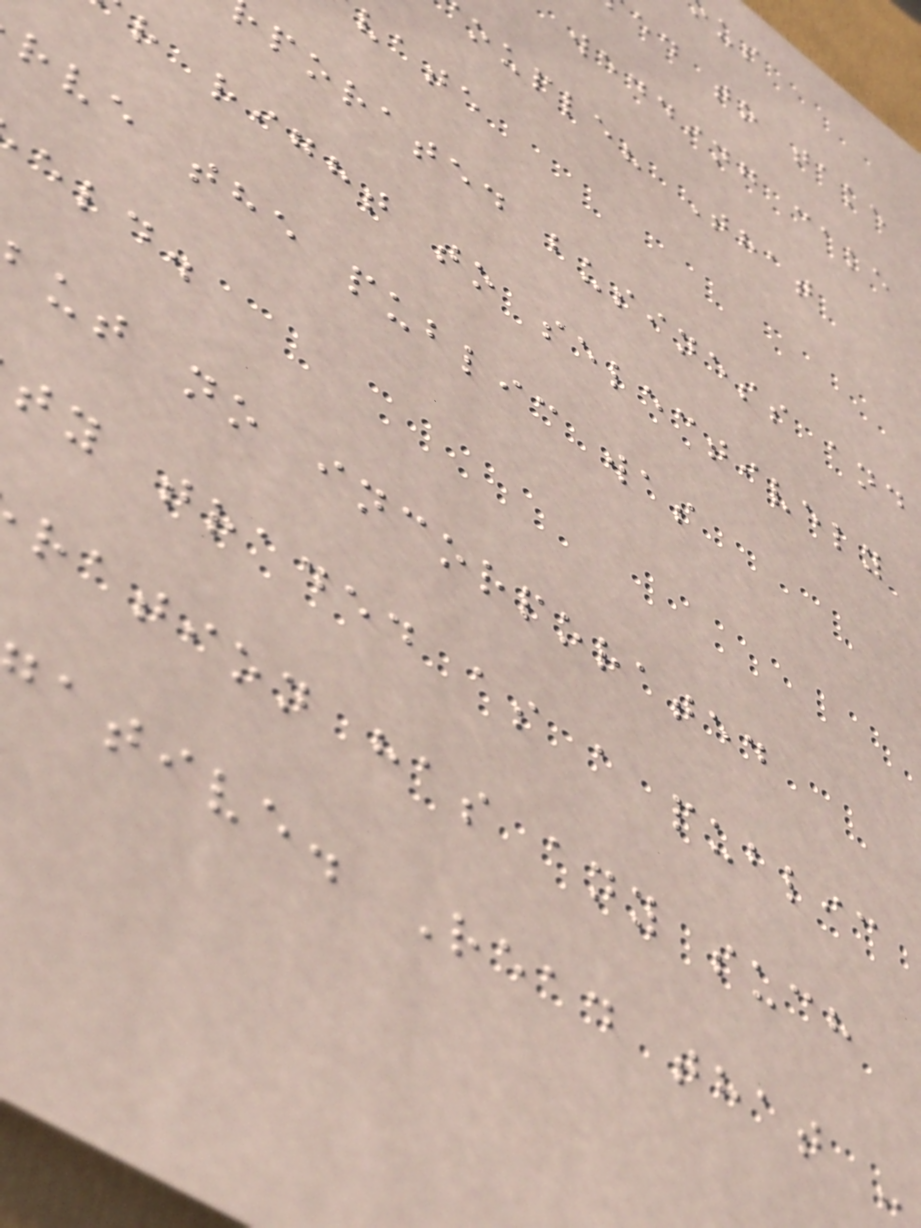ed to take
wedding cake
ouple? That
vate
porated business and
r right to selectively
rve the public was
eld.
ut no incorporated
ty traded as a public
ration has any such
ative. Read that -
